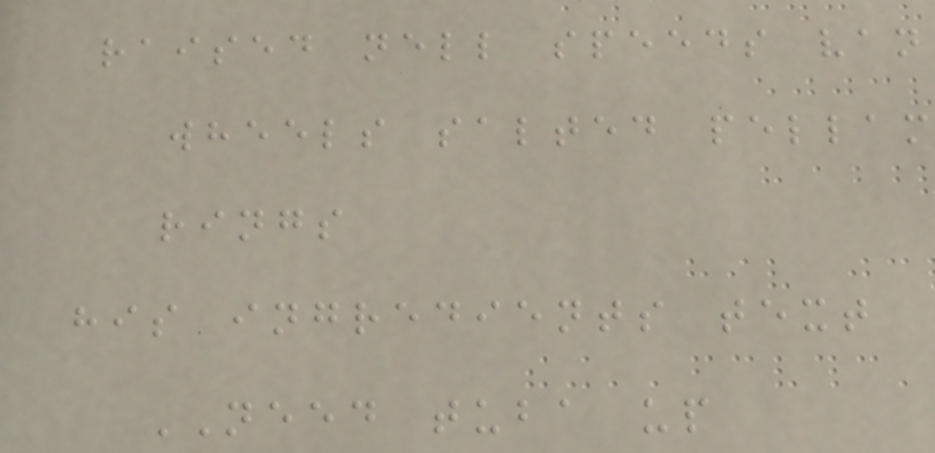raised nell speeds van
wheels salted pellam
rings
his ingredients text
NEED tuba up
